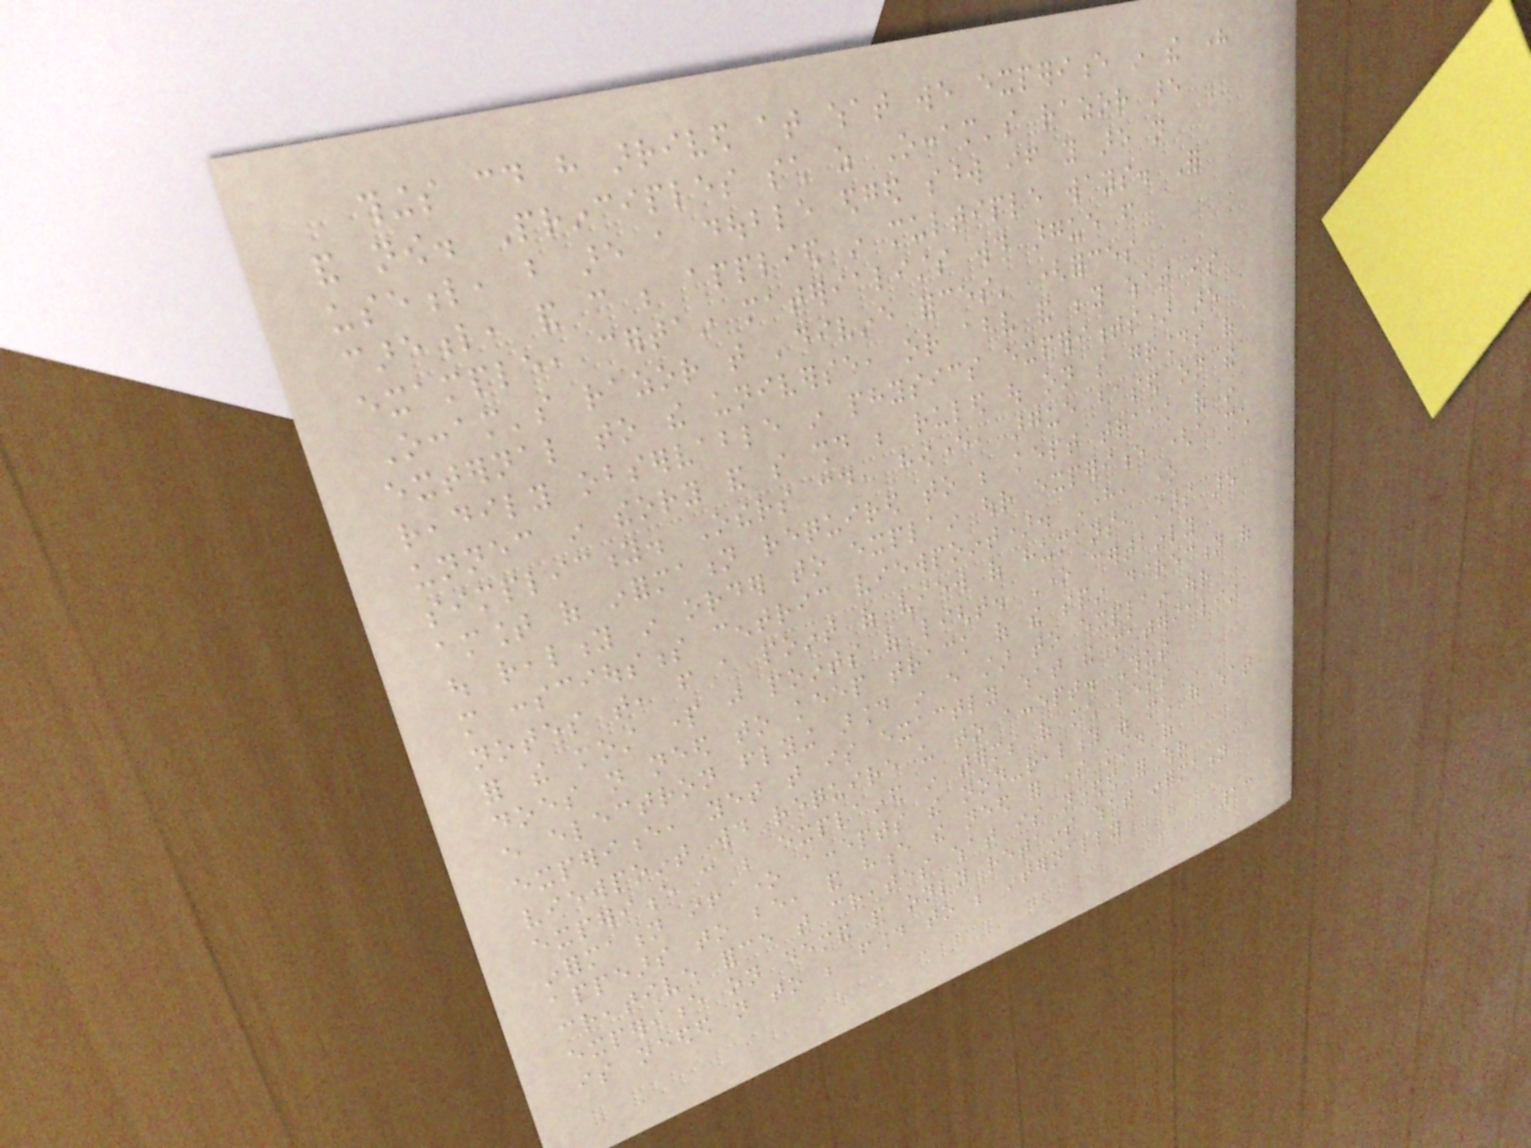things could have arrived at what we experience in the here
and now. Principles such as Occam's razor are
useful, but are a double edged sword if you are not
careful, and can be applied in multiple ways. For
example, certain materialists would argue from
Occam's razor that 'divine forces' (forces
external to the universe, or above and beyond what is
readily observable in physics experiments) are
unnecessary in theory and so should be ruled out on the grounds of
simplicity. Others could, however, argue based on the
amount of information required to be kept track of in
out reality in order to explain our experience (a much
more consciousness centric viewpoint). Here, one
notes that, from a point of view of humans, stars are
for the most part just points of light. One certainly
does not need to keep track of the spin direction of
every electron flying around in every star to explain our
experience, yet that is exactly what the materialist
viewpoint would require us to accept. Thus
experience can be explained in terms of much less
information if one accepts the non-reality of much of what
appears to be, and hence the need for some kind of
creative force that creates what is needed for our
experience on demand and only retains what information
is needed not to be found to be internally
13
